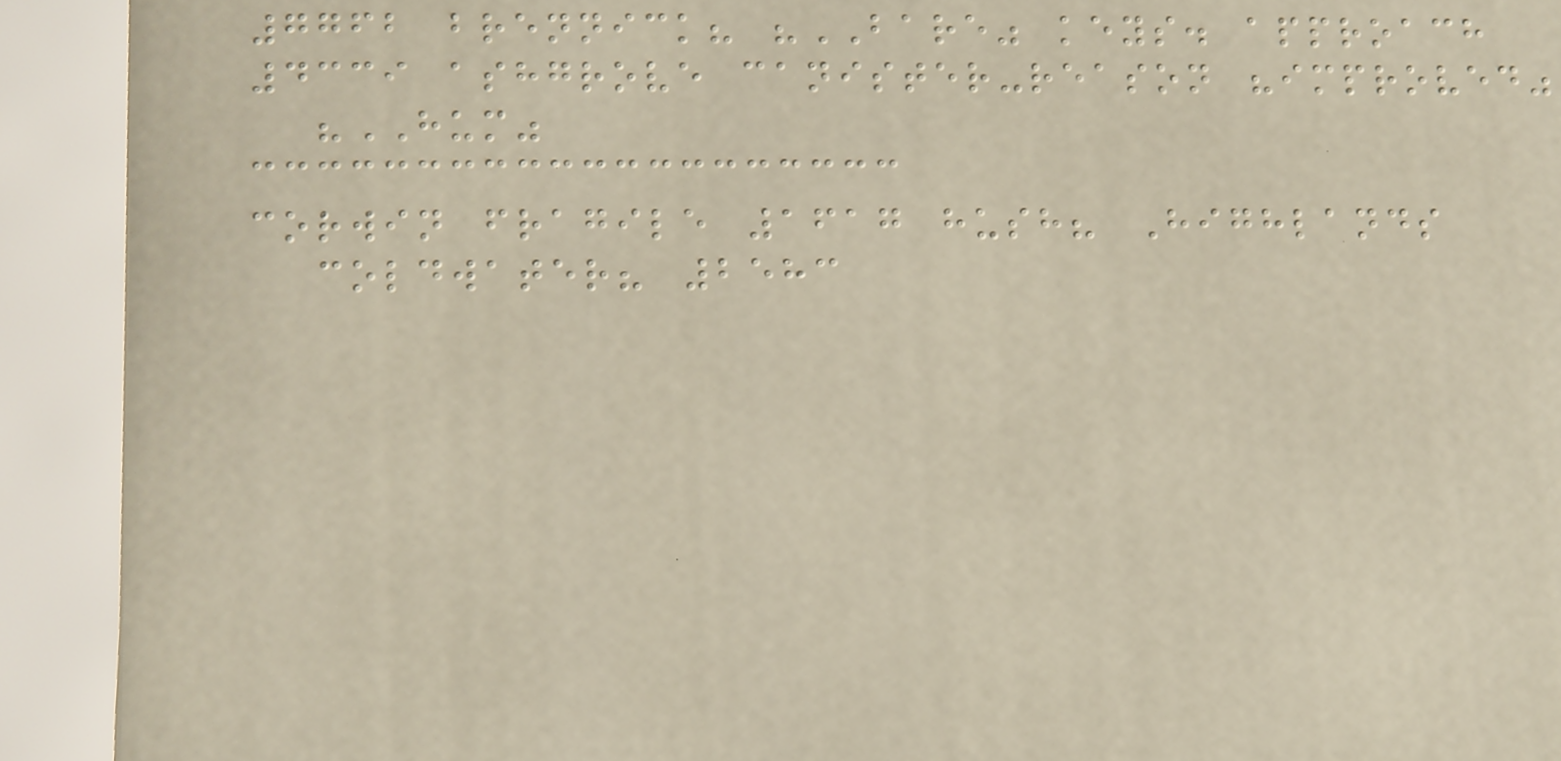7762 brennick? "BARE" keys. approach
4339 ashgrove canister-reason "improved"
"HUM"
corwin fragile 1617 hush? Highlands
coldwater? 2583
